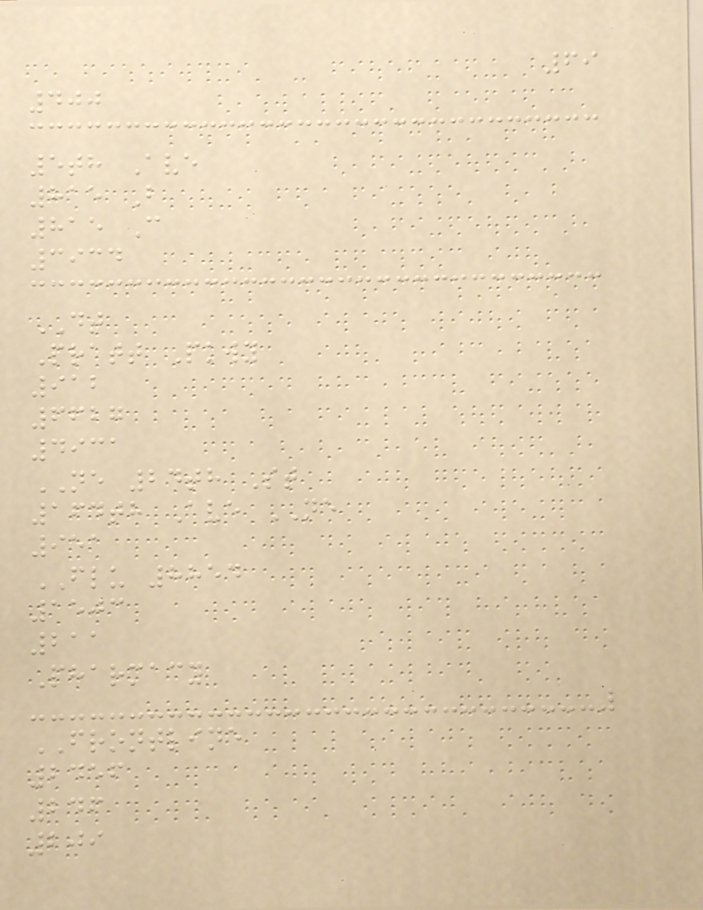69
400
5th Ave
815 B
815 C
3934
DT
Pratt Pkwy
912
6627
4931
NE 24th St
164th Ave NE
951
FLU 8854
1503
211
Pharmacy
FRONTLINE
2456
246
209
